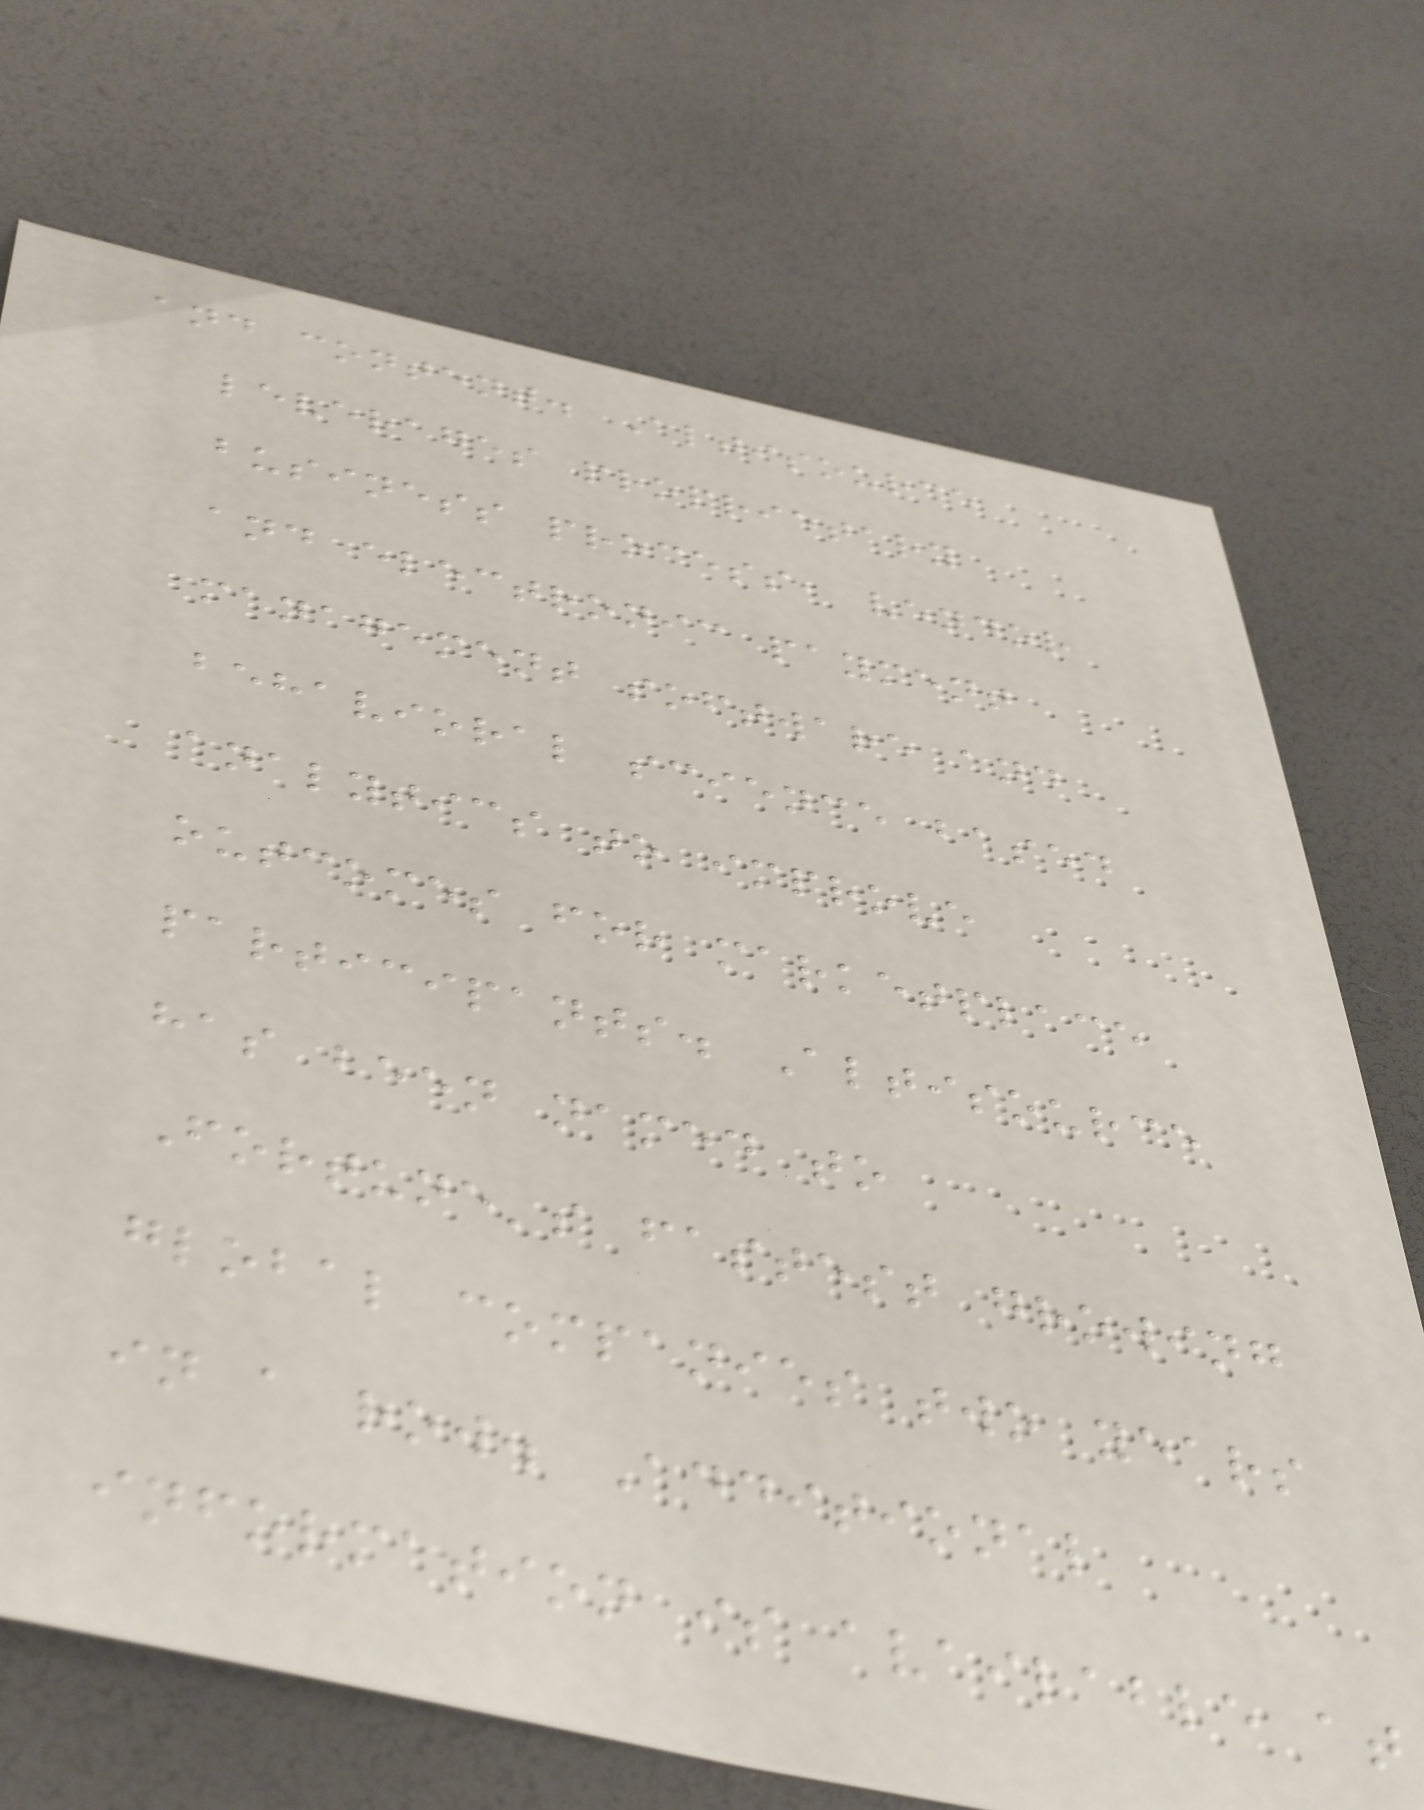and content. Altisource
leverages proprietary
business process, vendor
and electronic payment
management software and
behavioral science based
analytics to improve
outcomes for marketplace
participants. Altisource
has been named to
Fortune's fastest growing
global companies two years
in a row. Additional
information is available at
